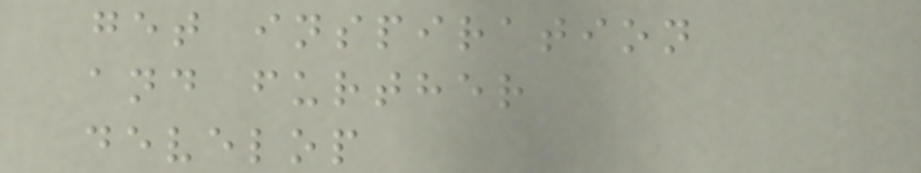get inspiration
and further
develop
